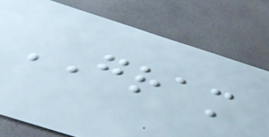GRAM
